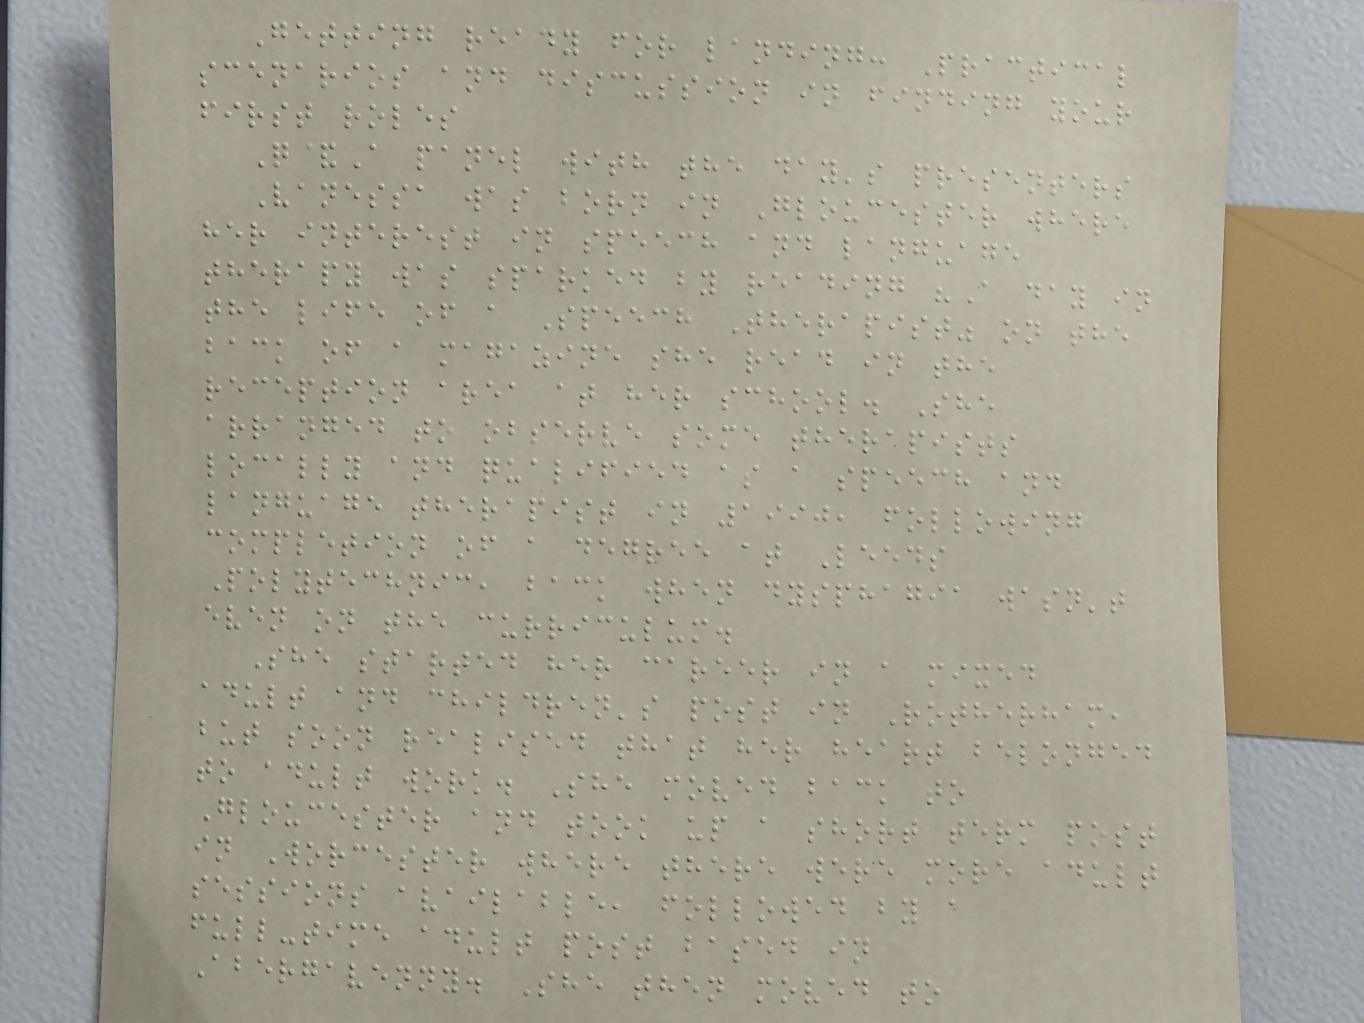Getting ready for landing: Practical
scenarios and discussion in finding your
first roles
Q&A panel with the day's presenters
Vanessa was born in Gloucester where
her interest in speech and language
therapy was sparked by reading "A day in
the life of a Speech Therapist" on the
back of a magazine she read in the
reception area at her school. She
arranged to observe some therapists
locally and qualified as a speech and
language therapist in 1990, following
completion of a degree at Leeds
Polytechnic, back when dysphagia wasn't
even on the curriculum.
She started her career in a mixed
adult and children's post in Rotherham,
but soon realised that her heart belonged
to adult work. She moved back to
Gloucester and took up a short term post
in Worcester where there were more adult
sessions available, followed by a
full-time adult post based in
Abergavenny. She then moved to
